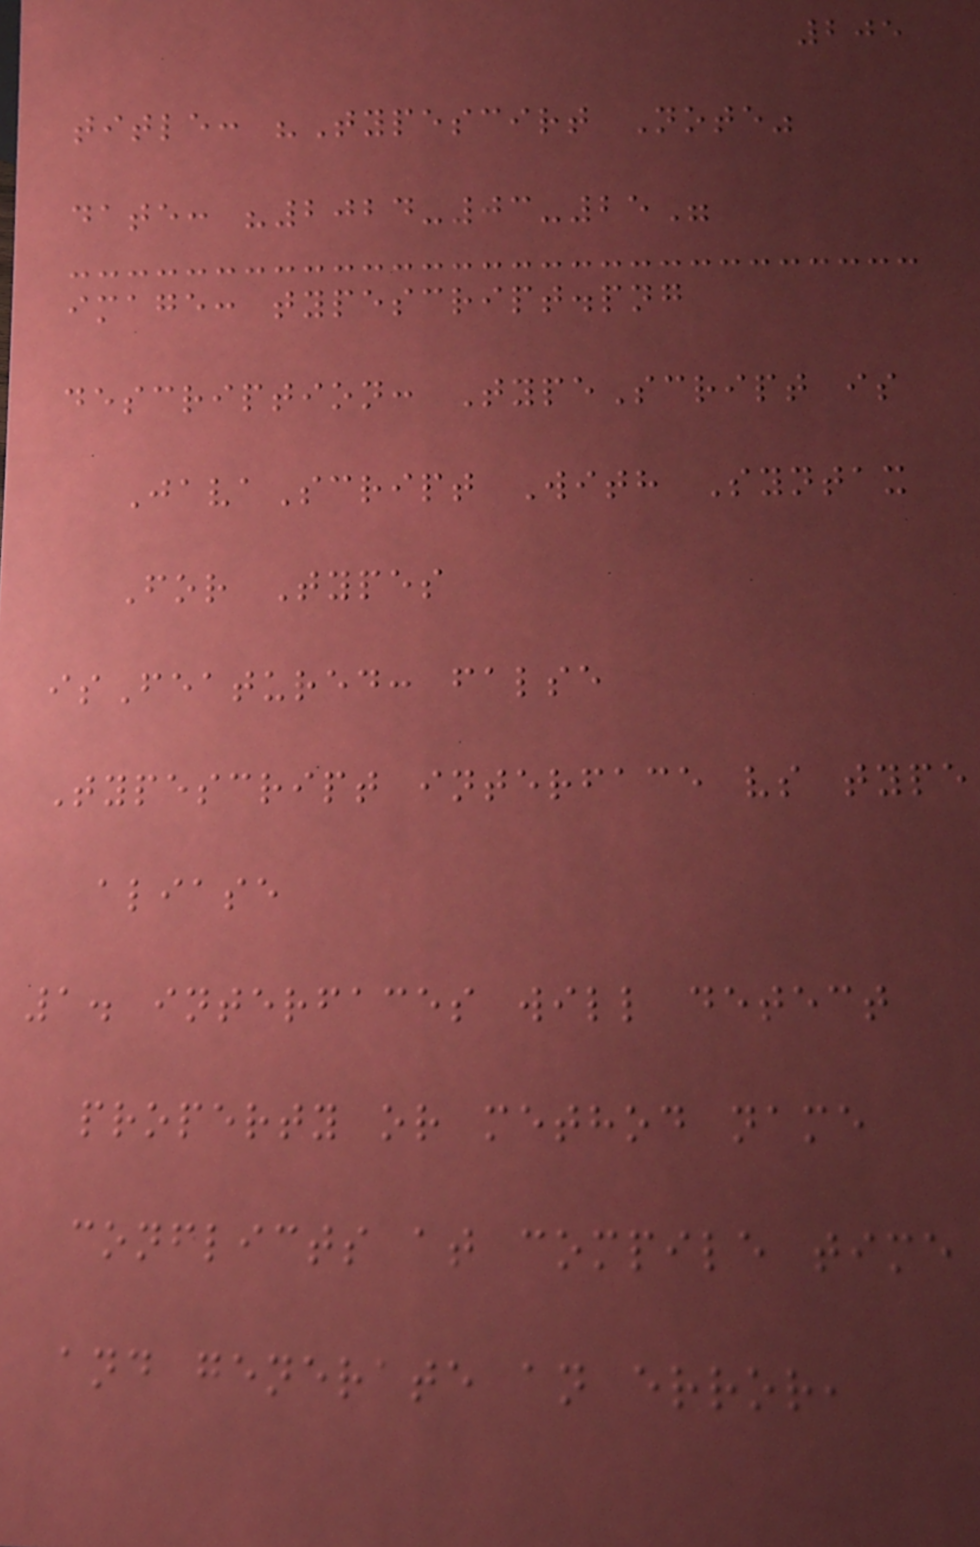205
title: "Typescirt Note"
date: "2024-03-25"
image: typescript.png
description: TypeScript is
JavaScript With Syntax
For Types
isFeatured: false
Typescript interface vs type
aliase
1. interfaces will detect
property or method name
conflicts at compile time
and generate an error,
